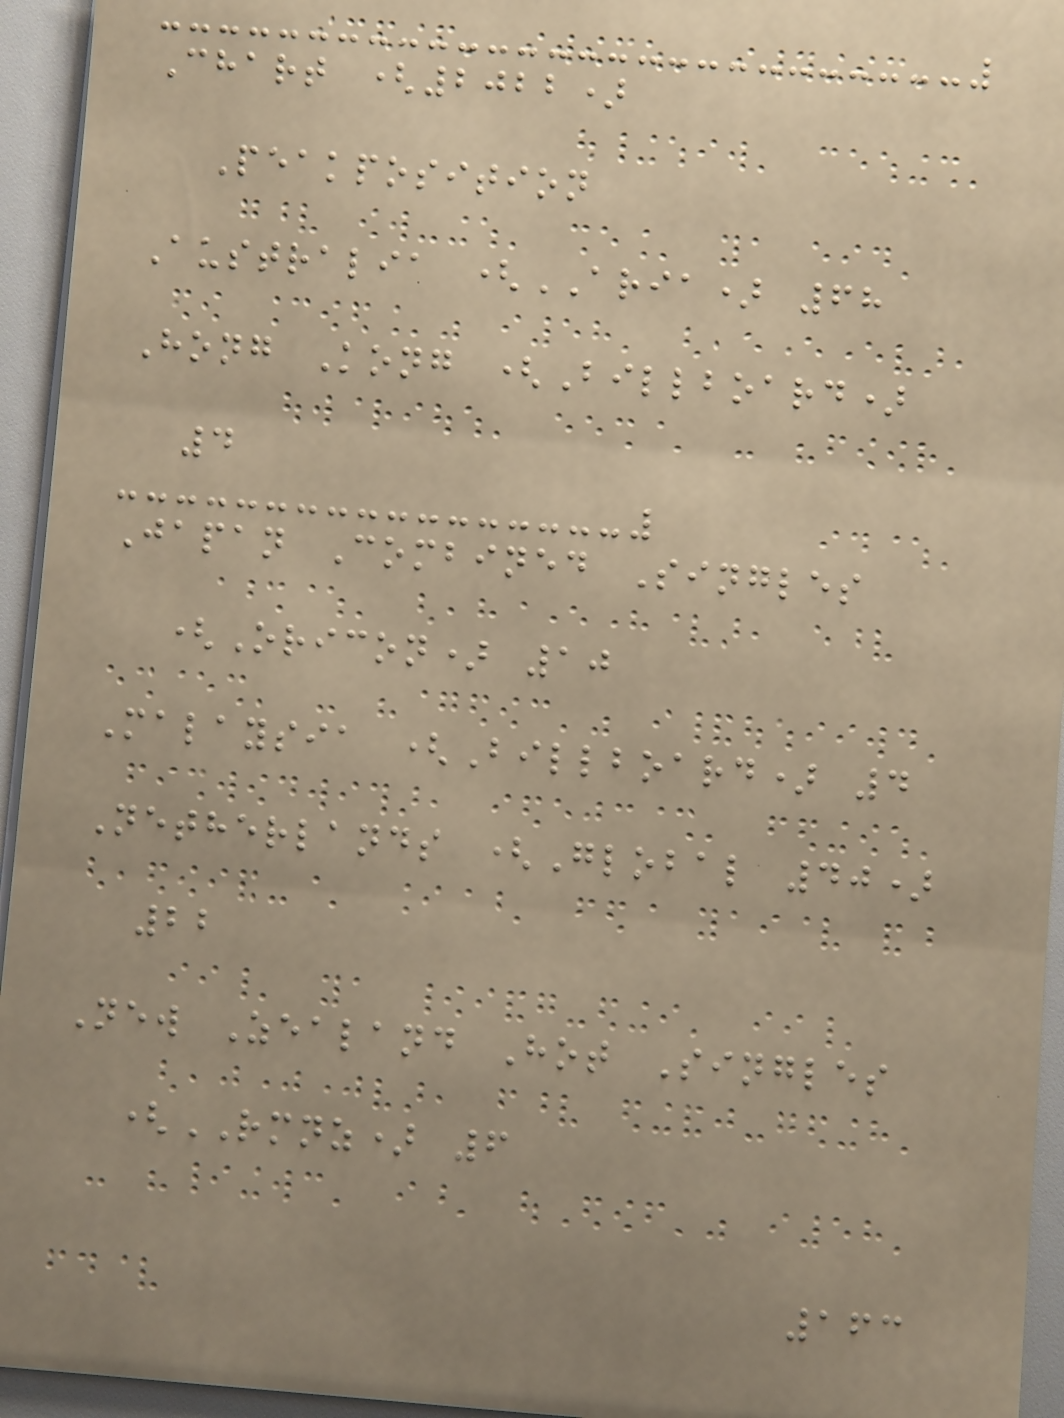Chart (2022)
Peakposition
Australia (ARIA) 68
Hong Kong (Billboard)
4
Japan Combined Singles
(Oricon) 10
Malaysia (Billboard) 4
Netherlands (Global 40)
22
New Zealand Hot Singles
(RMNZ) 6
163
